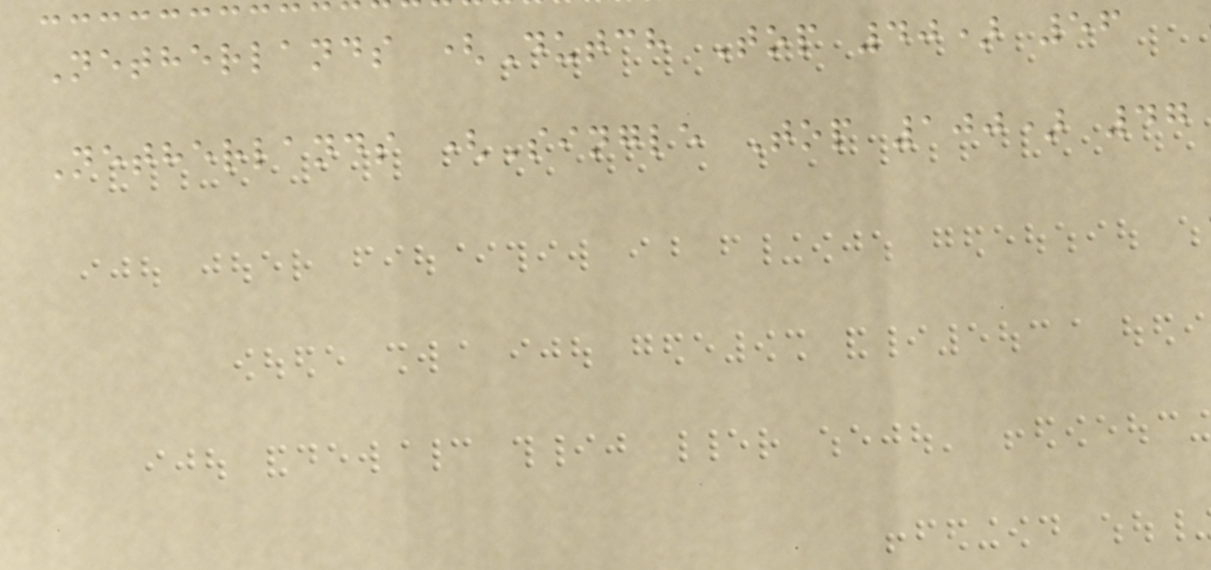Netherlands (Dutch Top 40) 56
Netherlands (Single Top 100) 47
